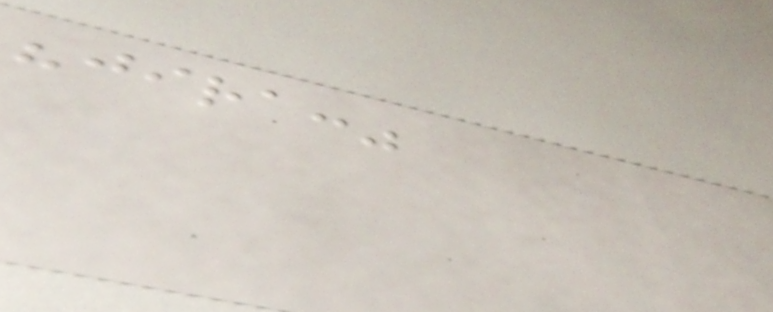"jira:"
